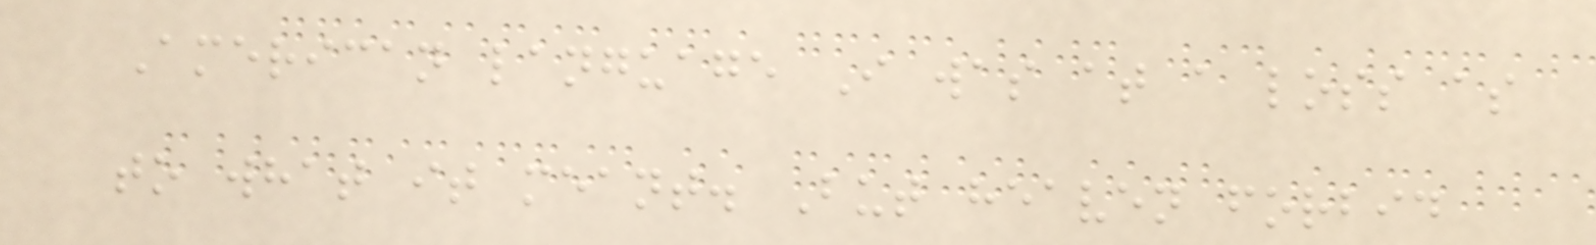American language I was at a loss as
to what it meant. But heaven forbid
